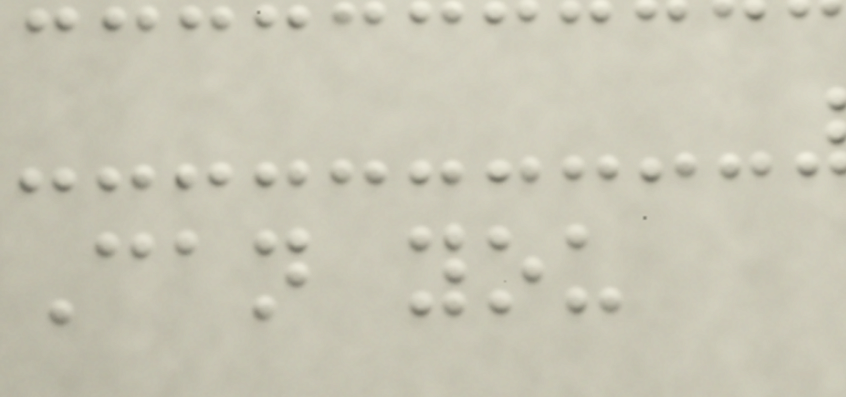Can you
